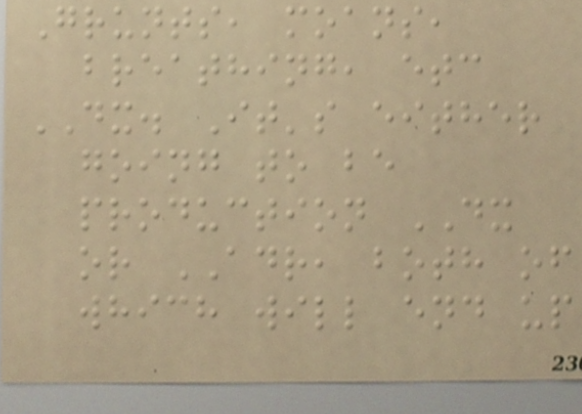Grunts, moans,
breathing, etc
DX. It's either
going to be
production DX
or ADR, both of
which will end up
